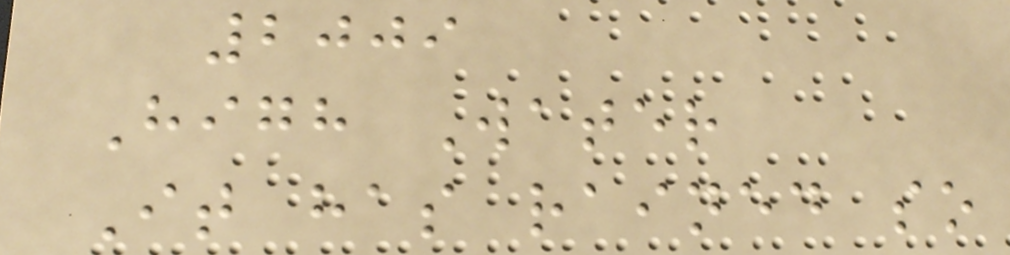2009
High Water
It has rained so
